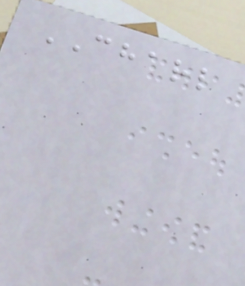CHARL
